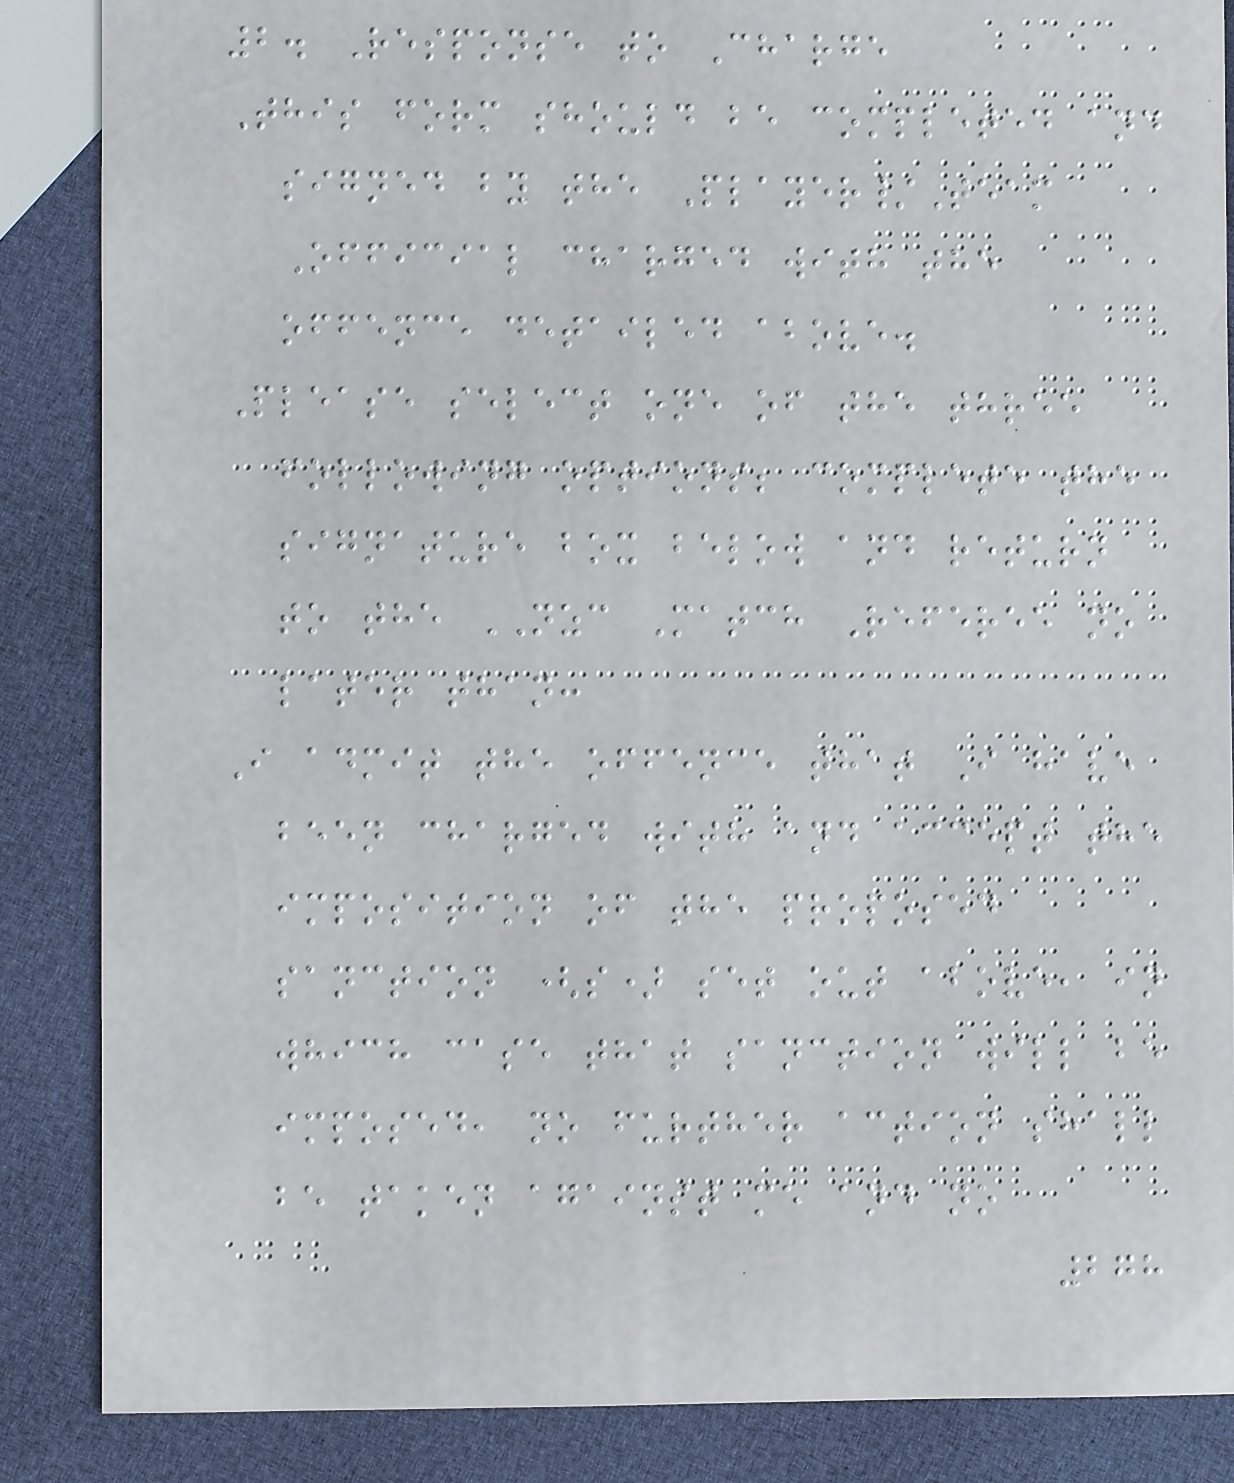2. Response to Charge
This form should be completed and
signed by the Player/Team
Official charged with the
offence detailed above.
Please select one of the three
following options; complete the
signature box below and return
to the NZC Match Referee no
later than:
I admit the offence that I have
been charged with and accept the
imposition of the proposed
sanction (s) set out above, in
which case that sanction will be
imposed, no further action shall
be taken against me and no
278
